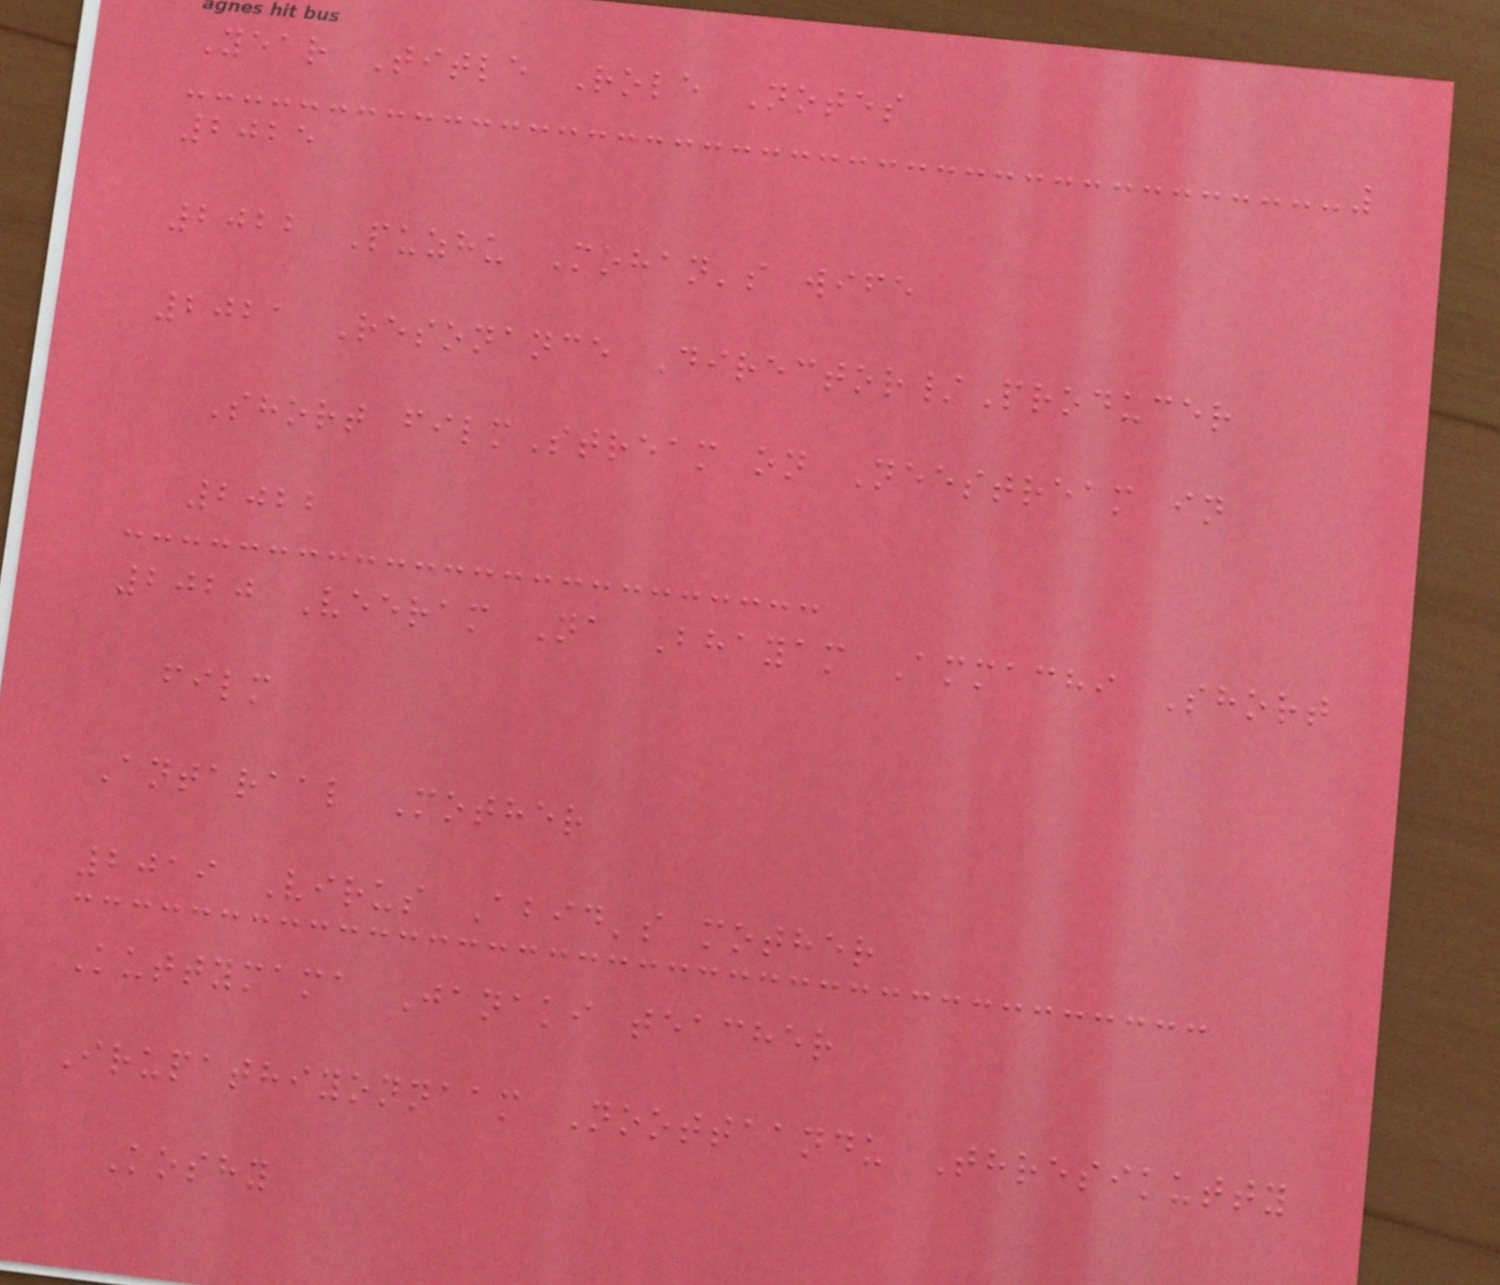Year Title Role Notes
2025
2022 Puzhu Mohan's wife
2021 Resonance Director/Producer
Short filmStream on Neestream in
2022
2020 Veeram Na Bhayam Ammachi Short
film
Antaraal Mother
2019 Virus Abid's mother
Kuttymama Janaki teacher
Irupathiyonnaam Noottaandu Thresikutty
Koshy
